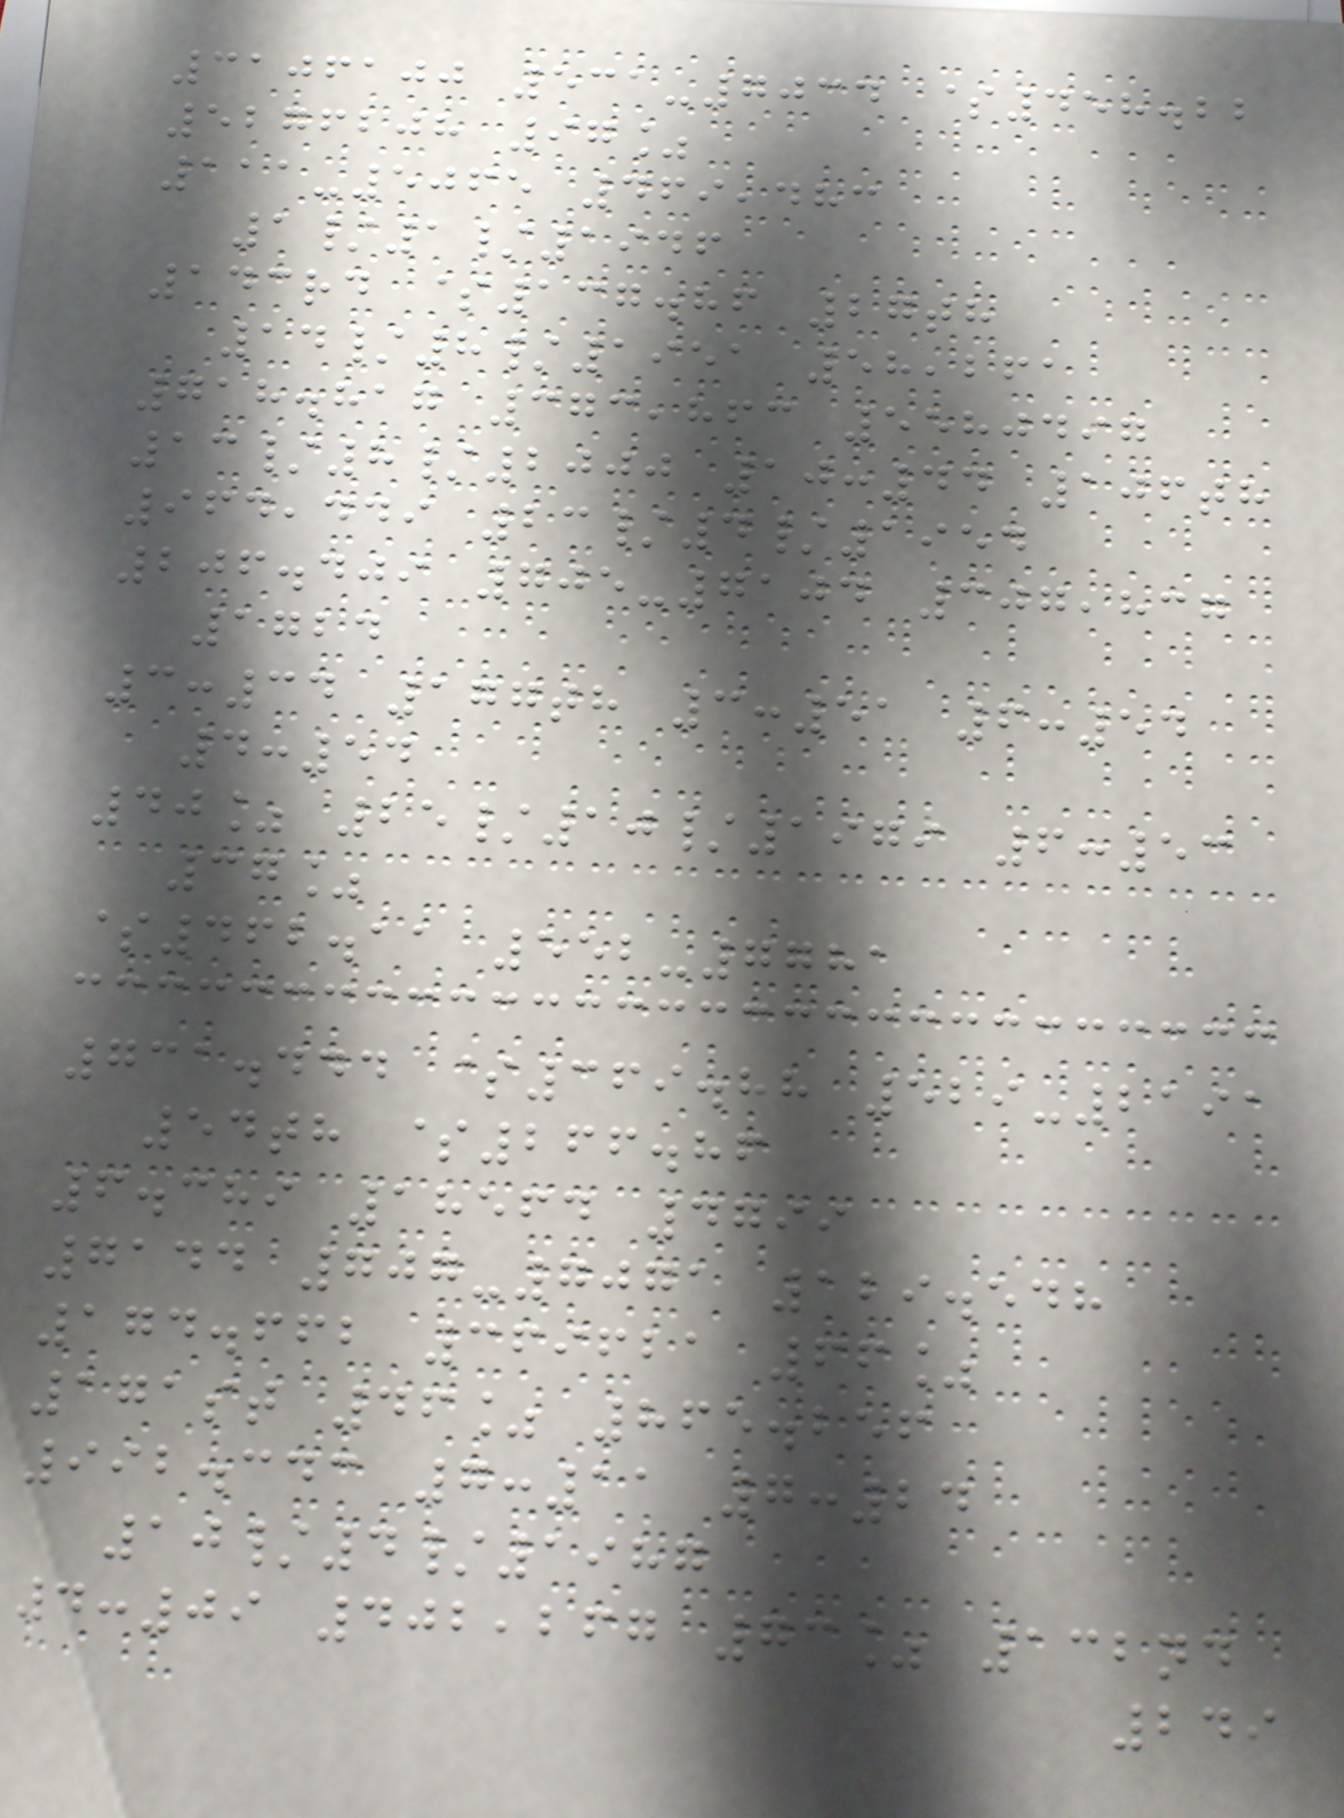3106100 531-7034 $458.22
5276208 97%
111-5065 469,483
1/1/1946
143rd $137.86 27th
14/8/1951 58,261
718.817 373,863 5580497
13/8/2000 10:44 106th
964,449 23/4/1954
206.409 705-7104 307,837
1724
3:34 177th 3:51 6:54
4:54
40% 25/10/1979 6:53
37%
$462.11 552-7781
731.444 $369.88 529-2191
54th $266.86
6.389 18564 4799
7144 707-7071 129.548
174.662 369621 66%
171st 46% 865.256
992.343 7:11 7:24
10/4/1987
4:09 402,267 73% 132nd
249
